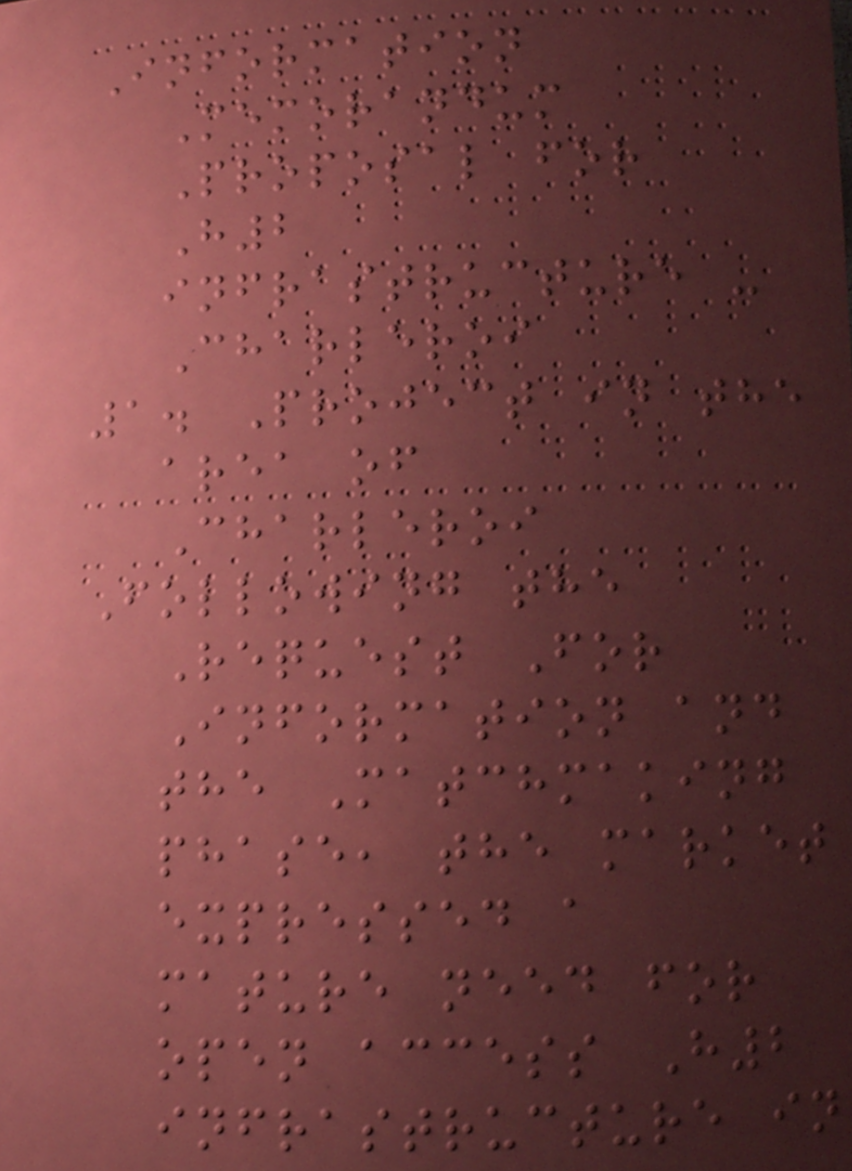Information
Memorandum
Proposal for
H2
infrastructure -
Charleroi
1. Project in the
area of
Charleroi
Following the
Request For
Information and
the Matchmaking
phase, the market
expressed a
mature need for
open access H2
infrastructure in
